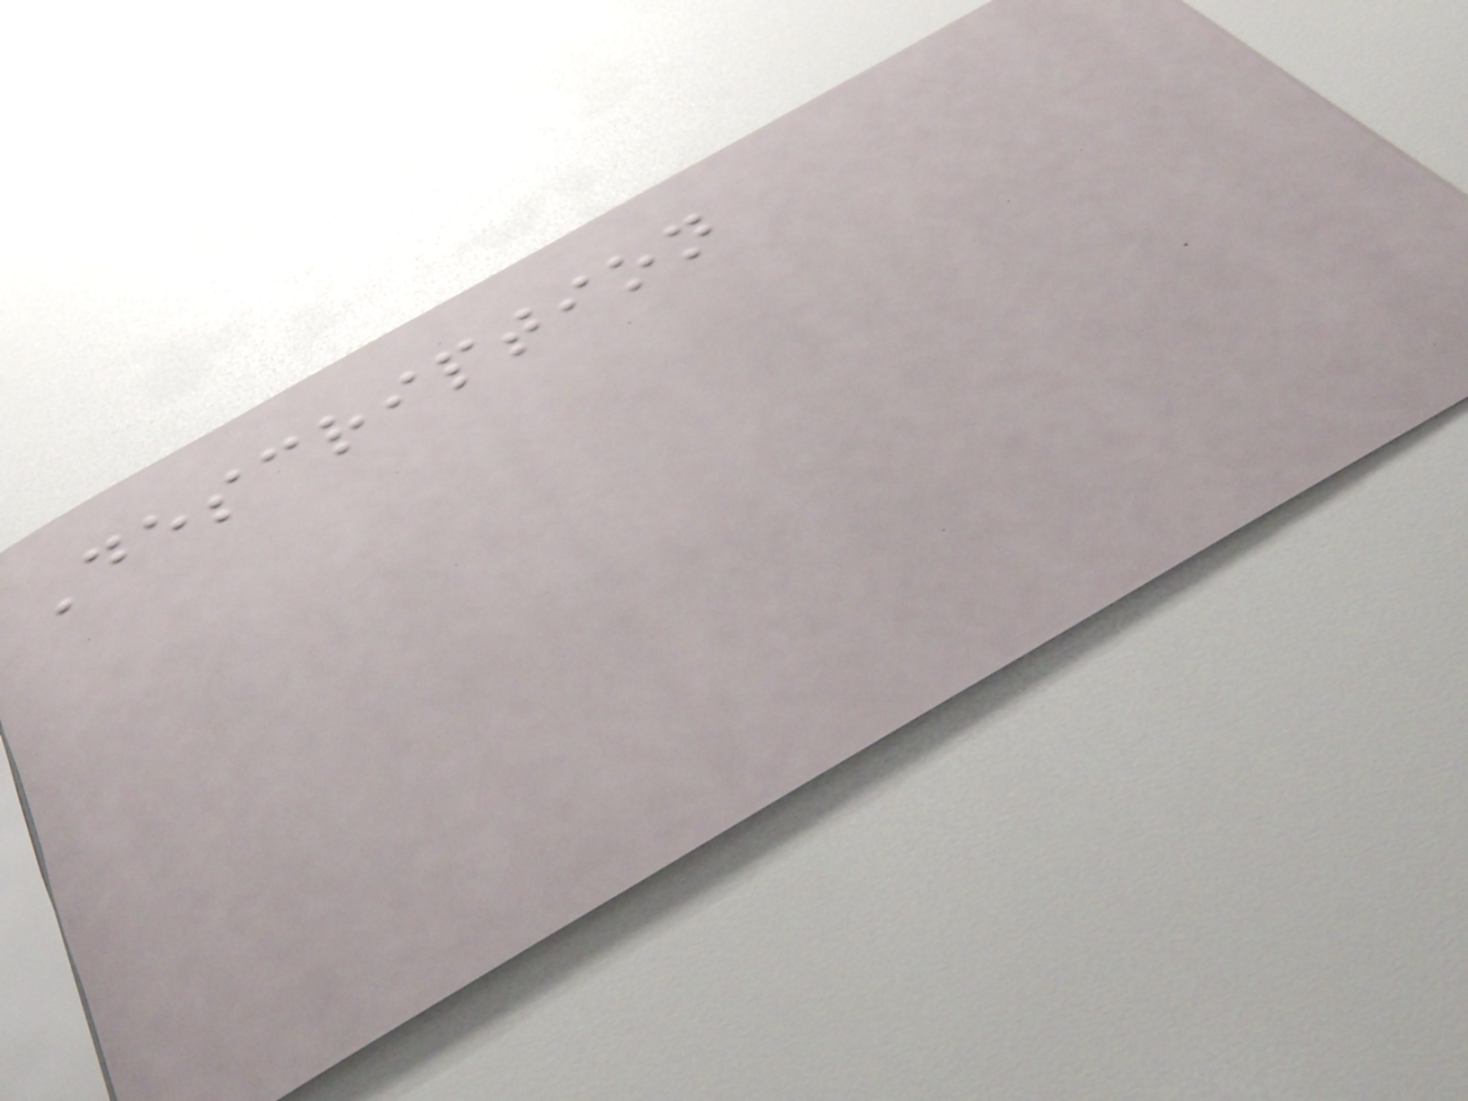Description
